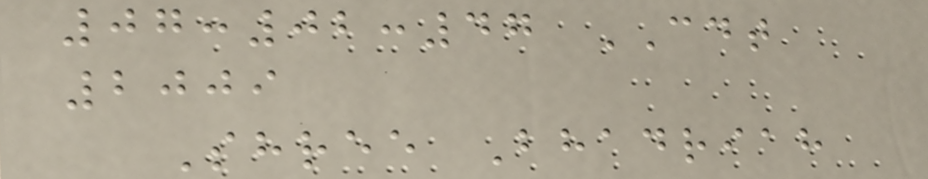07:02:47 CDT
2009
Shree Bhadriah
